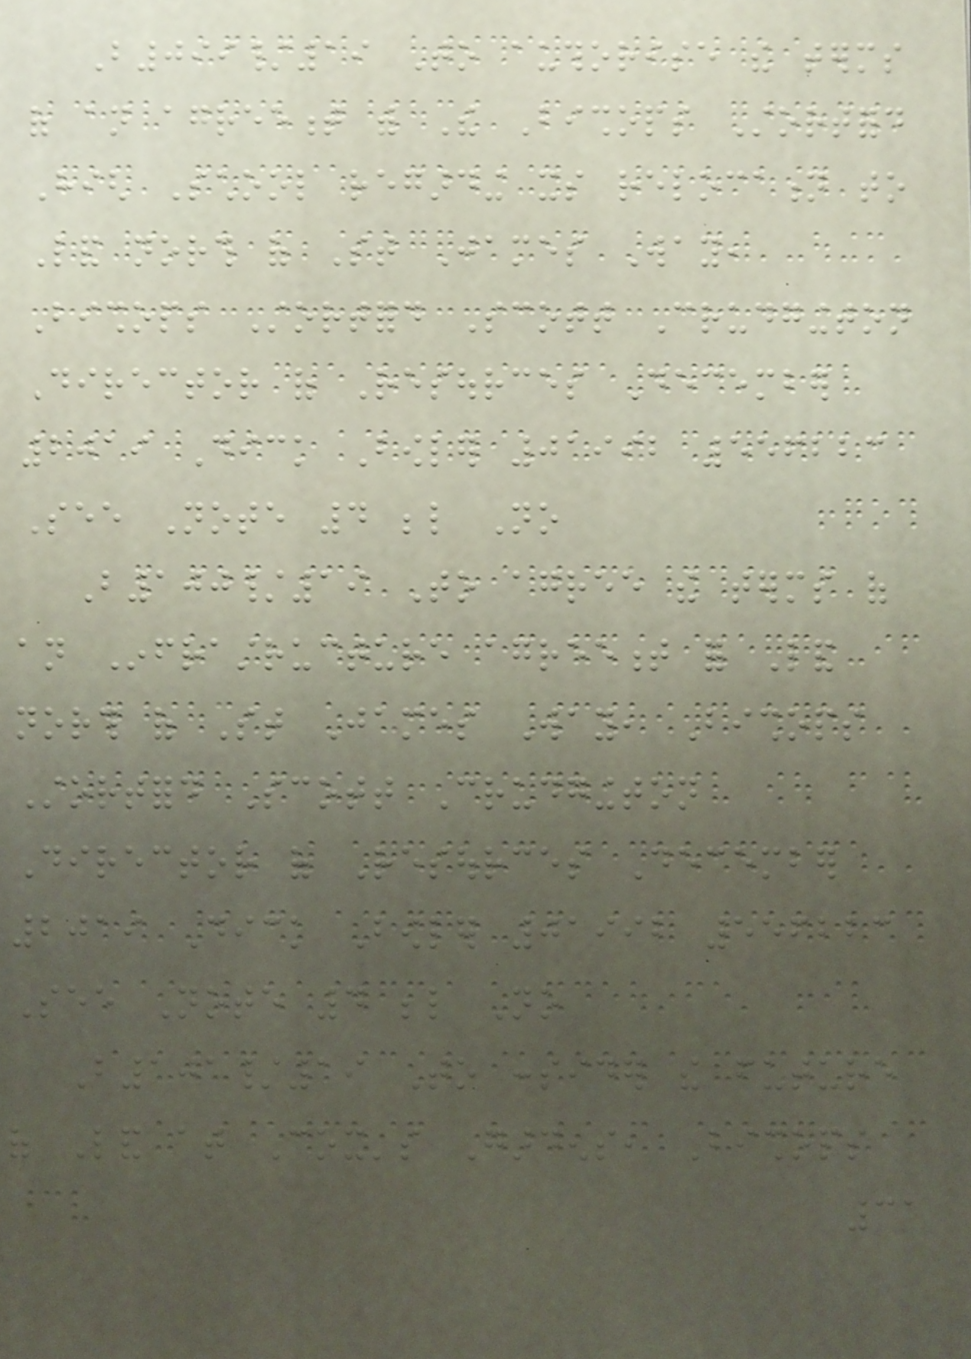B099/19 To authorise the terms
of an agreement with The Bishops Stortford
High School regarding its relocation to
Land north of St James Way,
Bishops Stortford Scott Crudgington
Director of Resources December
2019 Dick Bowler 01992 556223
See Note 4 below No
B100/19 To agree the terms of
an Infrastructure agreement for Land
north of St James Way, Bishops
Stortford Scott Crudgington
Director of Resources December
2019 Dick Bowler 01992 556223
See Note 4 below No
B101/19 To consider the future
of Land at Cox's Gardens, Bishops
31
